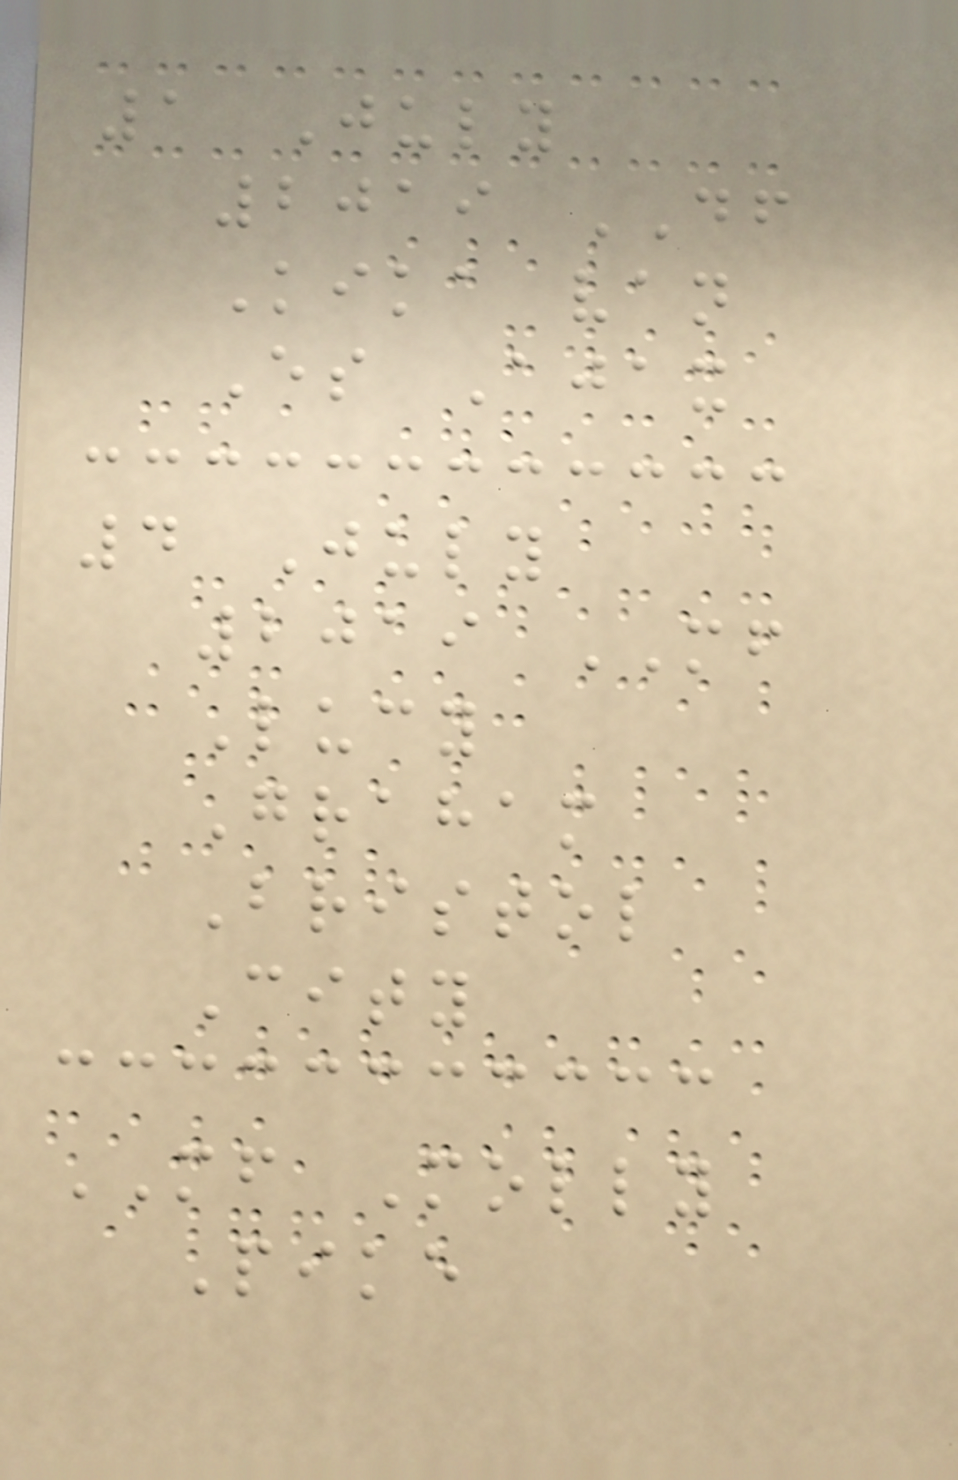1 July
2019 DF
Kika van
Es Ajax
4 July
2019 MF
Lucy
Graham
Bristol
City
MF Molly
Pike
